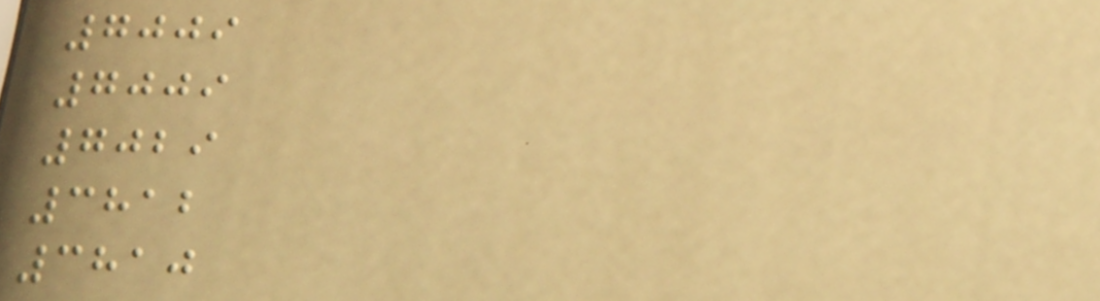7009
7009
7029
3812
3810
